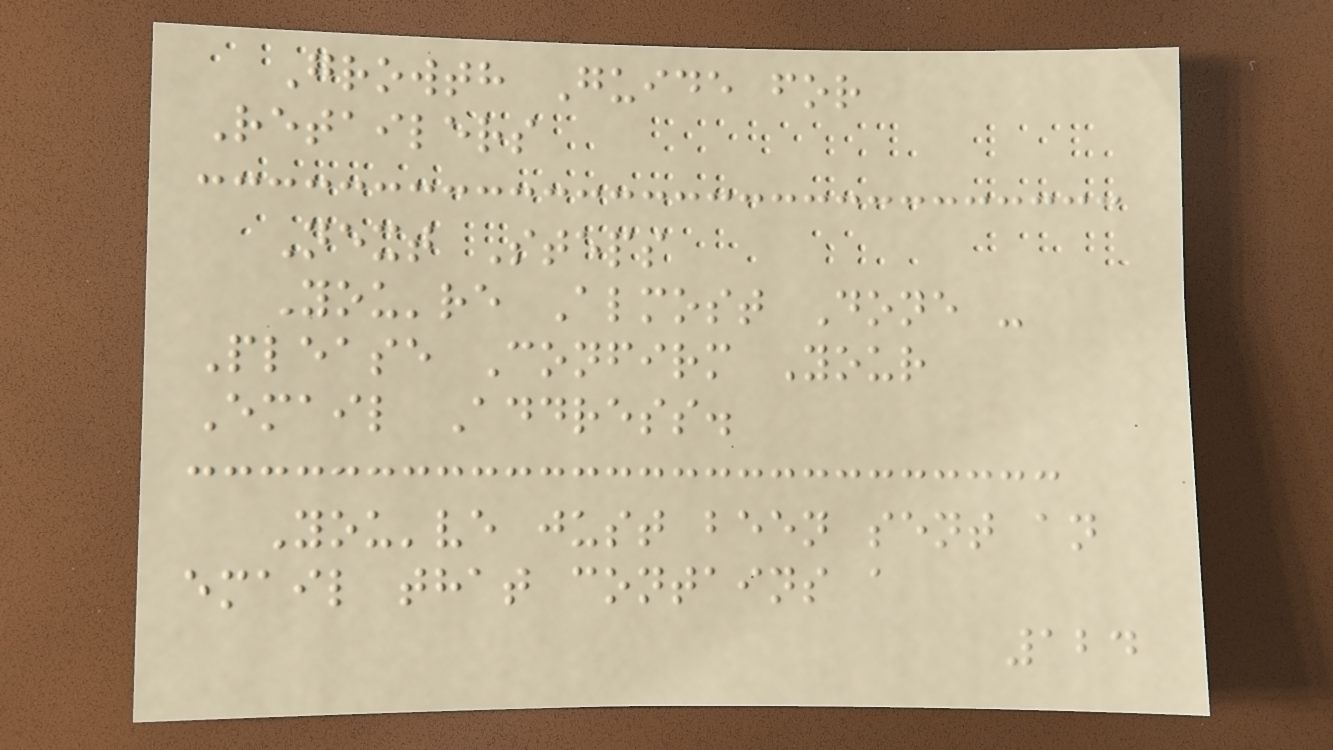Growth Guide for
Retailers
Next Steps
You're Almost Done -
Please Confirm Your
Email Address.
You've just been sent an
email that contains a
124
